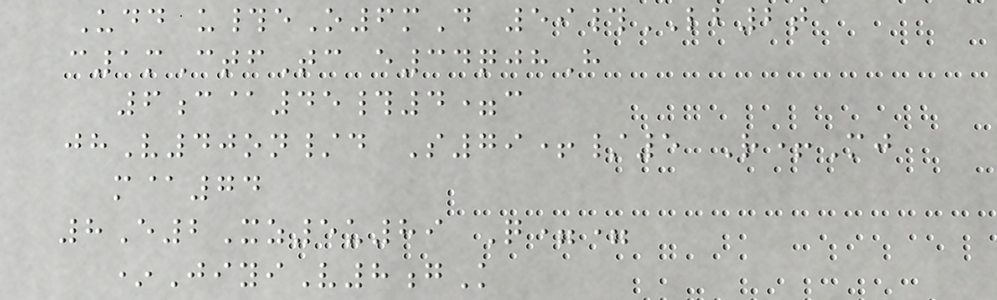Udd u#eO6mD 59#LB2t
c1mCtfTc e34qjhH
6c@45#4=c
jhV40on/d S79+/5 R+Mj
m@74
8E2Xz5u89 Q==
*JiyiV8gK
